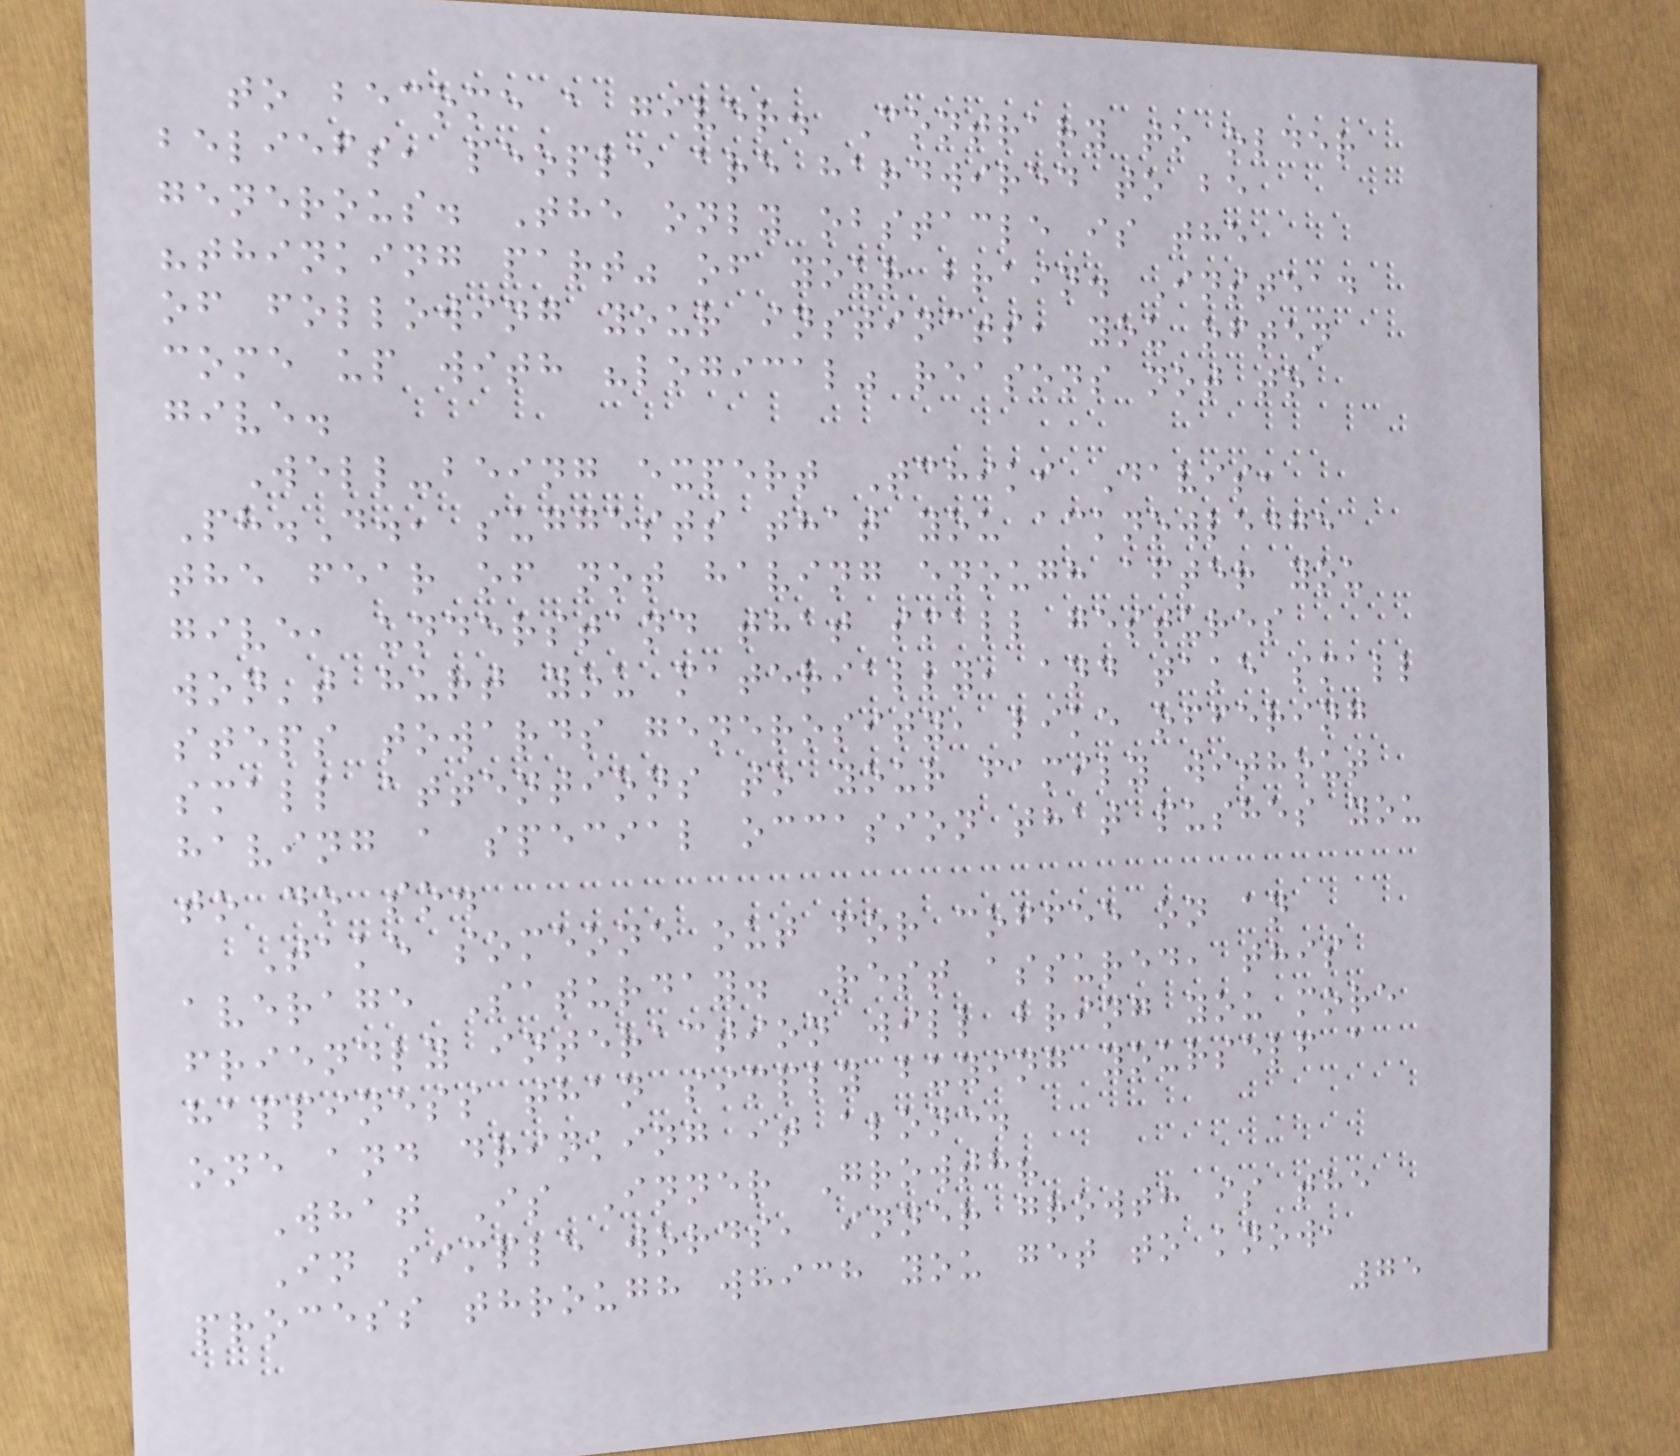to become a giver. Contrary to older
beliefs, people are hardwired to be
generous. The only obstacle is the
"thinking part" of your brain. Instead
of following your instincts, you often
come up with "logical" reasons not to
give.
Well-being expert Tchiki Davis,
Ph.D., suggests that you acknowledge
the fear of not having enough after you
give, understand that small gestures
won't hurt you materially, and take small
steps towards generosity, like offering
small attentions to your family without
having a special occasion that pushes you
to do so.
Take someone out for coffee on an
average Saturday. Rest assured, this
friendly interaction will bring you more
happiness than simply buying yourself a
one and drinking it alone.
What Is Inner Growth?
In simple words, inner growth is the
process through which you get to know,
75
